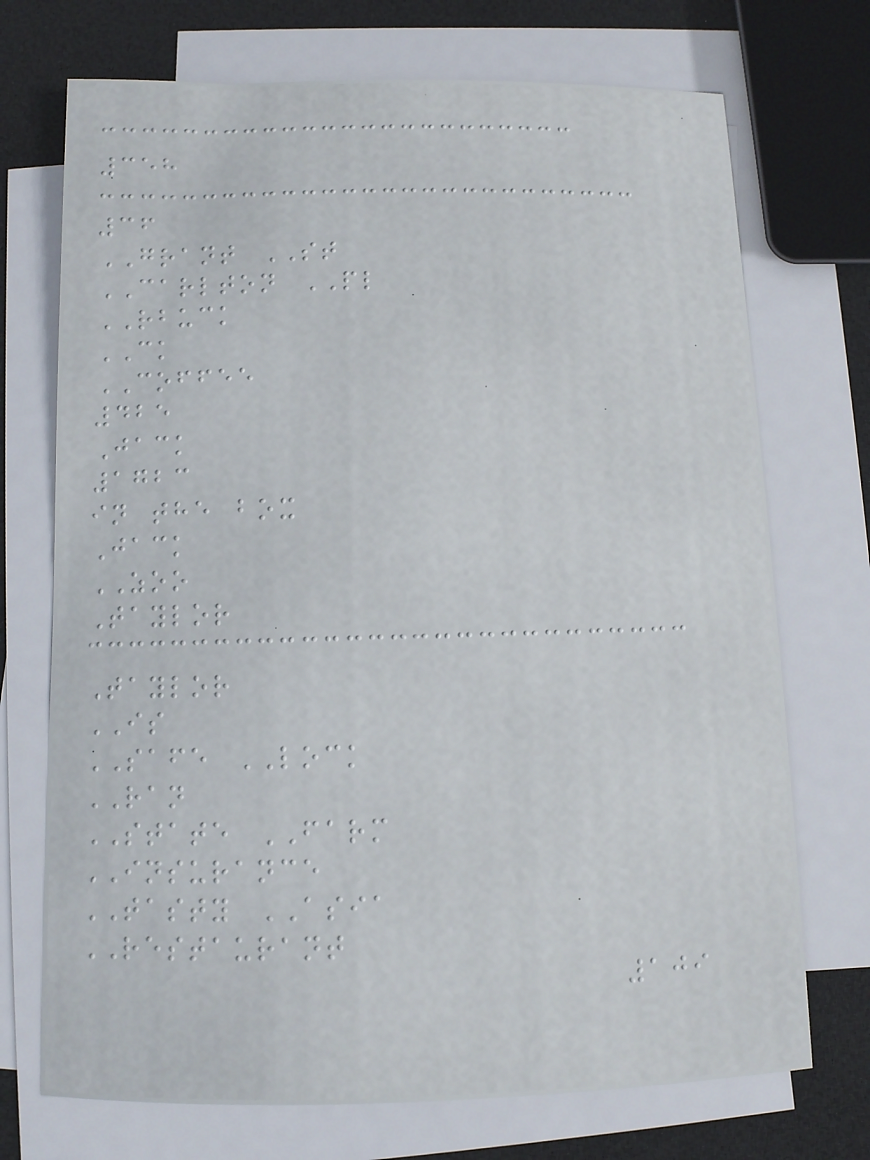358
36
GRANT ST
CARLTON PL
RBUCK
CK
COFFEE
425
Jack
1723
in the box
Jack
ZOO
Taylor
Taylor
IS
SAFE LOCK
RAN
STATE FARM
INSURANCE
TASTY ASIA
RESTAURANT
109
